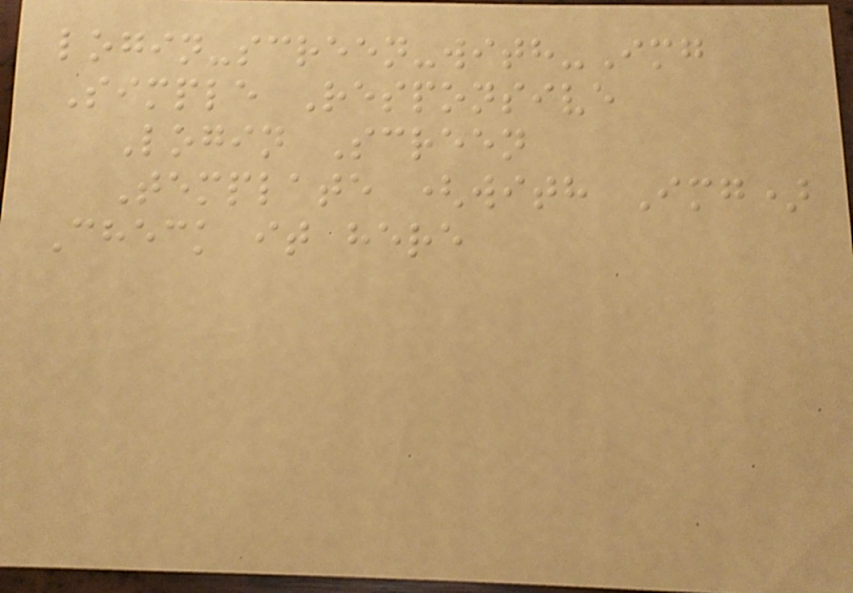login-screen-with-Img
Simple Responsive
Login Screen
Template (with Img)
Check it here
